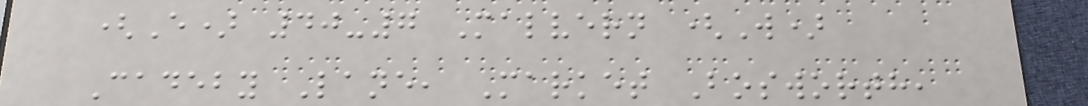(E) 40-7 Malvern (W)
Cadeby Lane, Market Bosworth,
